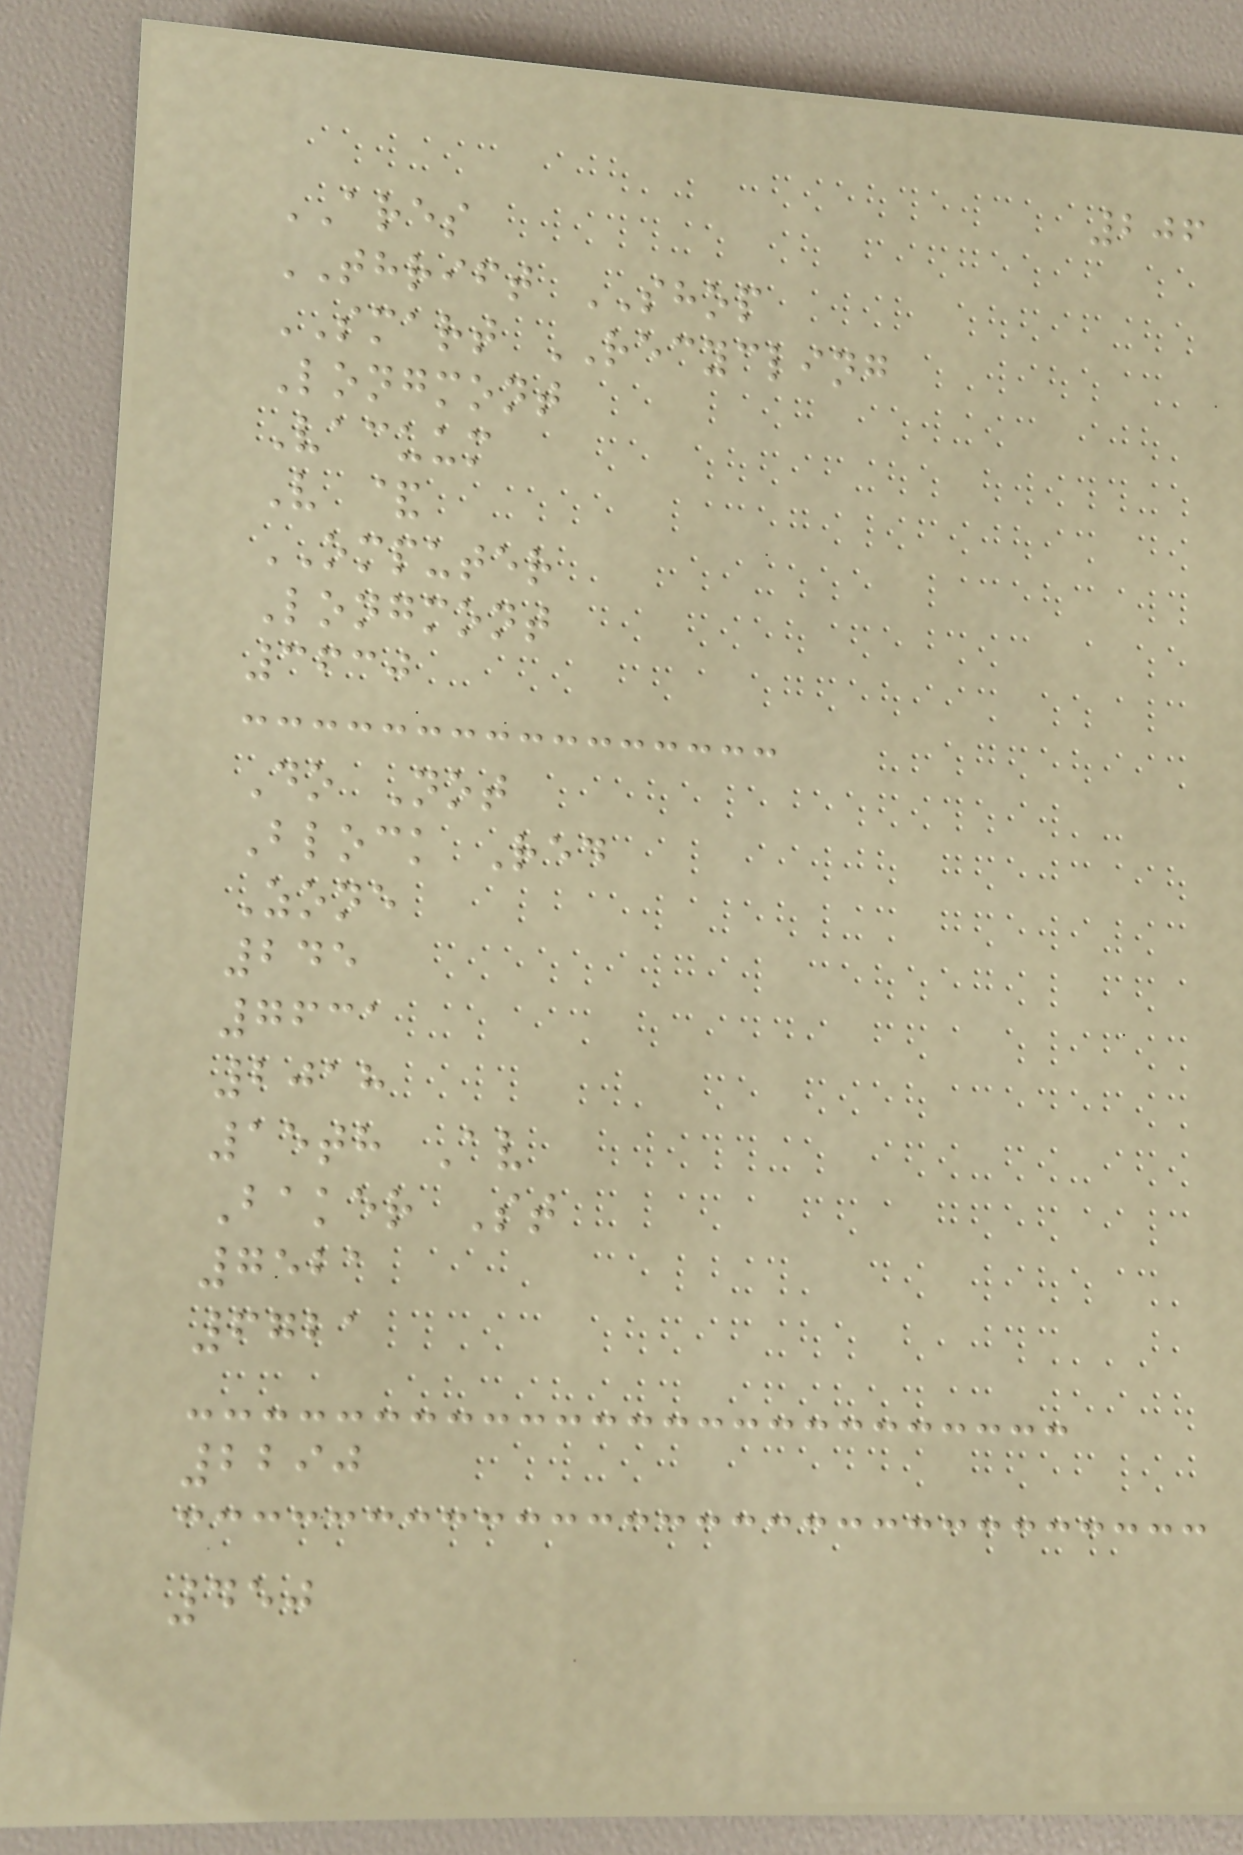206
ARES
THRIFT SHOP
SMART RECYCLING
Longmont
Vacuum
V &
OMPUTER
Longmont
3630
Do Not
Block Red
Zone
245
7631
2018
15th Av
Baker St
7521
6721
2290
450
